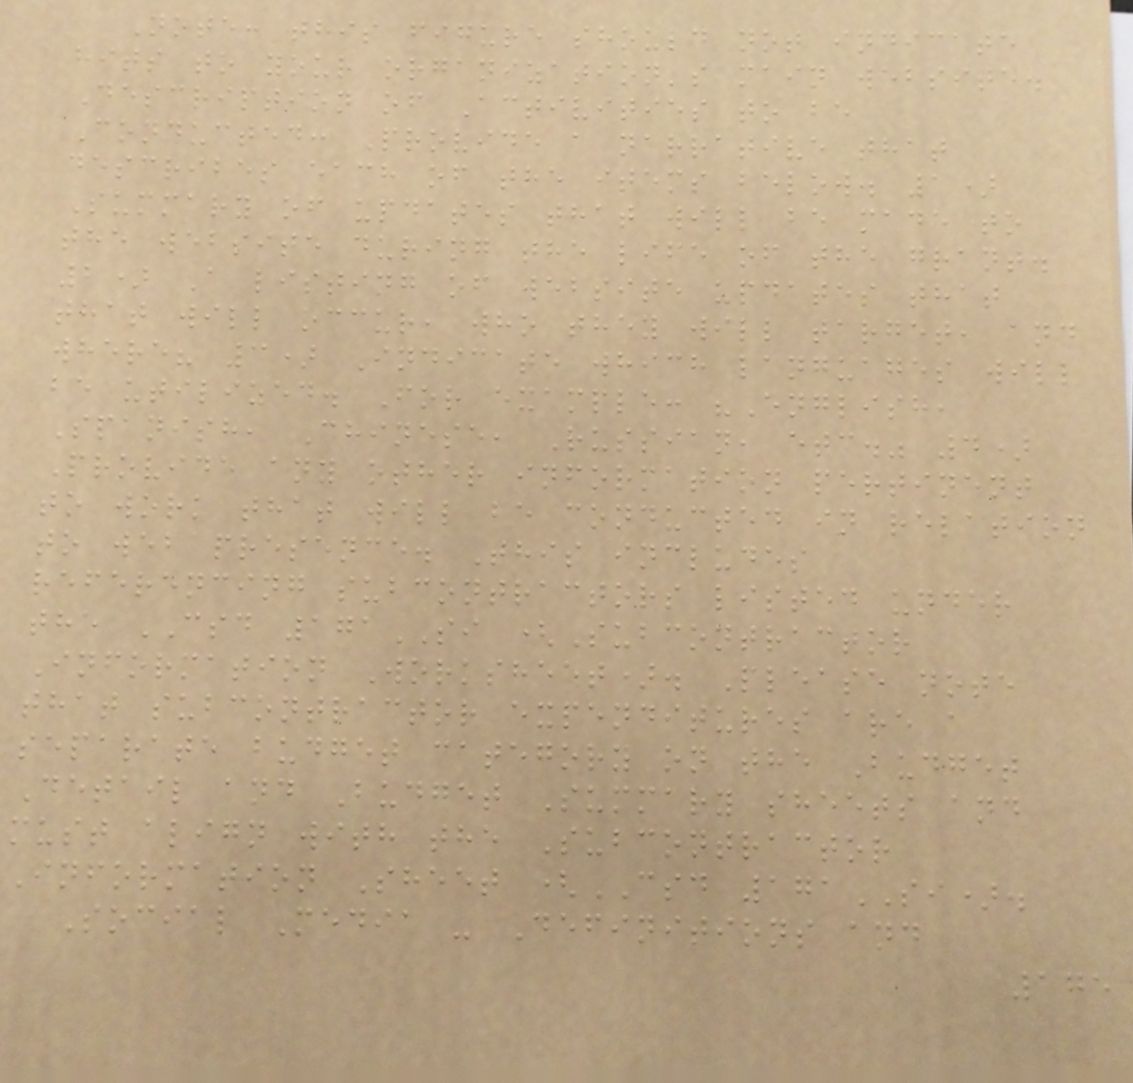Note: this figure should not indicate
hits to your organization's main website.
Description of Activities to be
Conducted: Provide a narrative that
describes each of the items below. 1)
Summary of updates that will be made to
the website during the life of the grant.
2) A listing of website updates that
that will occur, who they will target, and
where? 3) Indicate which languages will
be utilized. For example: "English,
Spanish, Chinese, Russian, etc." 4)
Provide any other information pertinent
to work that will be conducted in relation
to web presence. This includes
referencing subcontractors listed under
the CSD 171SI (Subcontractor
Information Worksheet). Please note
that subcontractor expenditures are a
separate budget category on the Budget
Detail and Budget Summary sheets and
must align with the Subcontractor
Information Sheet (CSD 171SI).
Social Media - Definitions and
175
